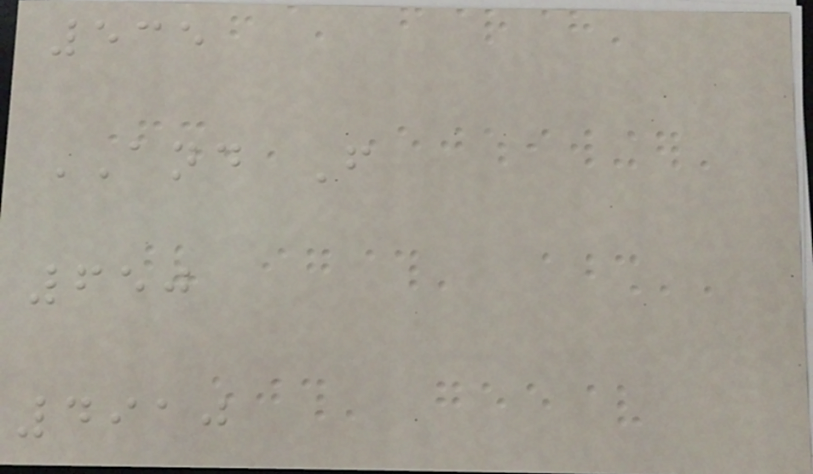535
AND F
650
4910
